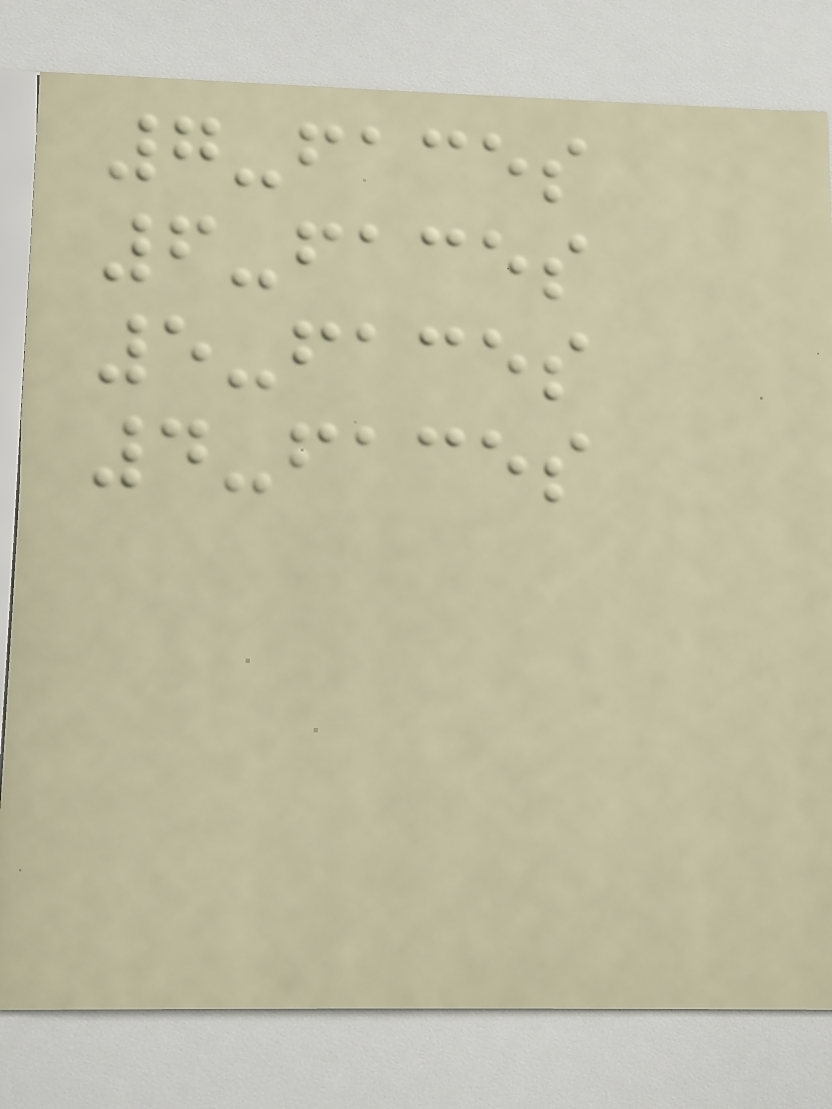7-faces
6-faces
5-faces
4-faces
